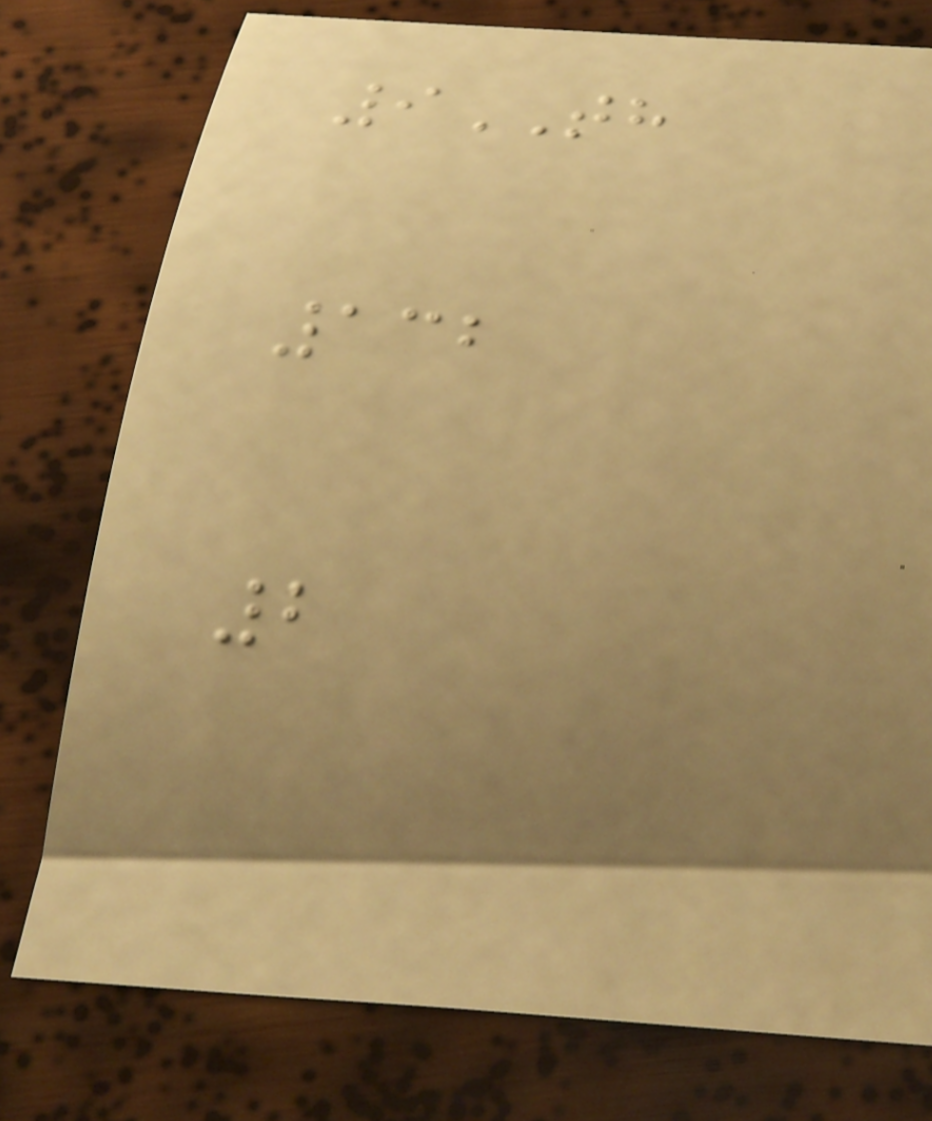9TH
132
2
